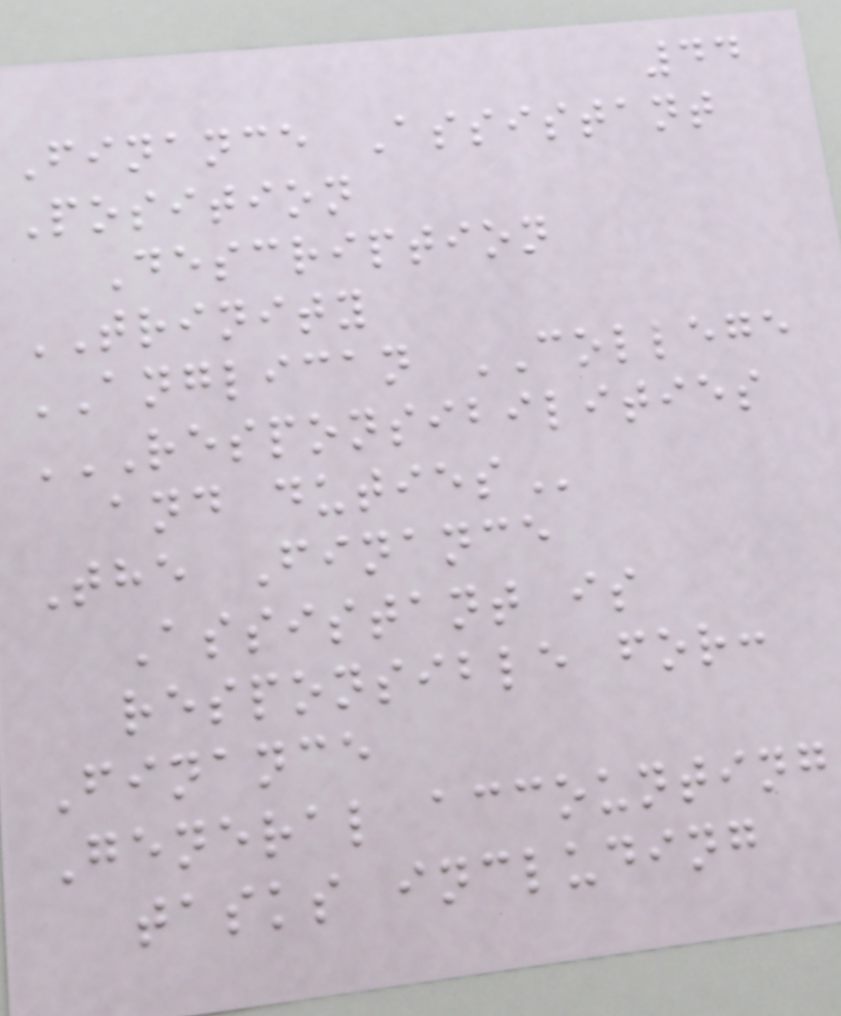44
Finance Assistant
Position
Description
TRINITY
ANGLICAN COLLEGE
RESPONSIBILITIES
AND DUTIES
The Finance
Assistant is
responsible for:
Finance
General accounting
tasks including
